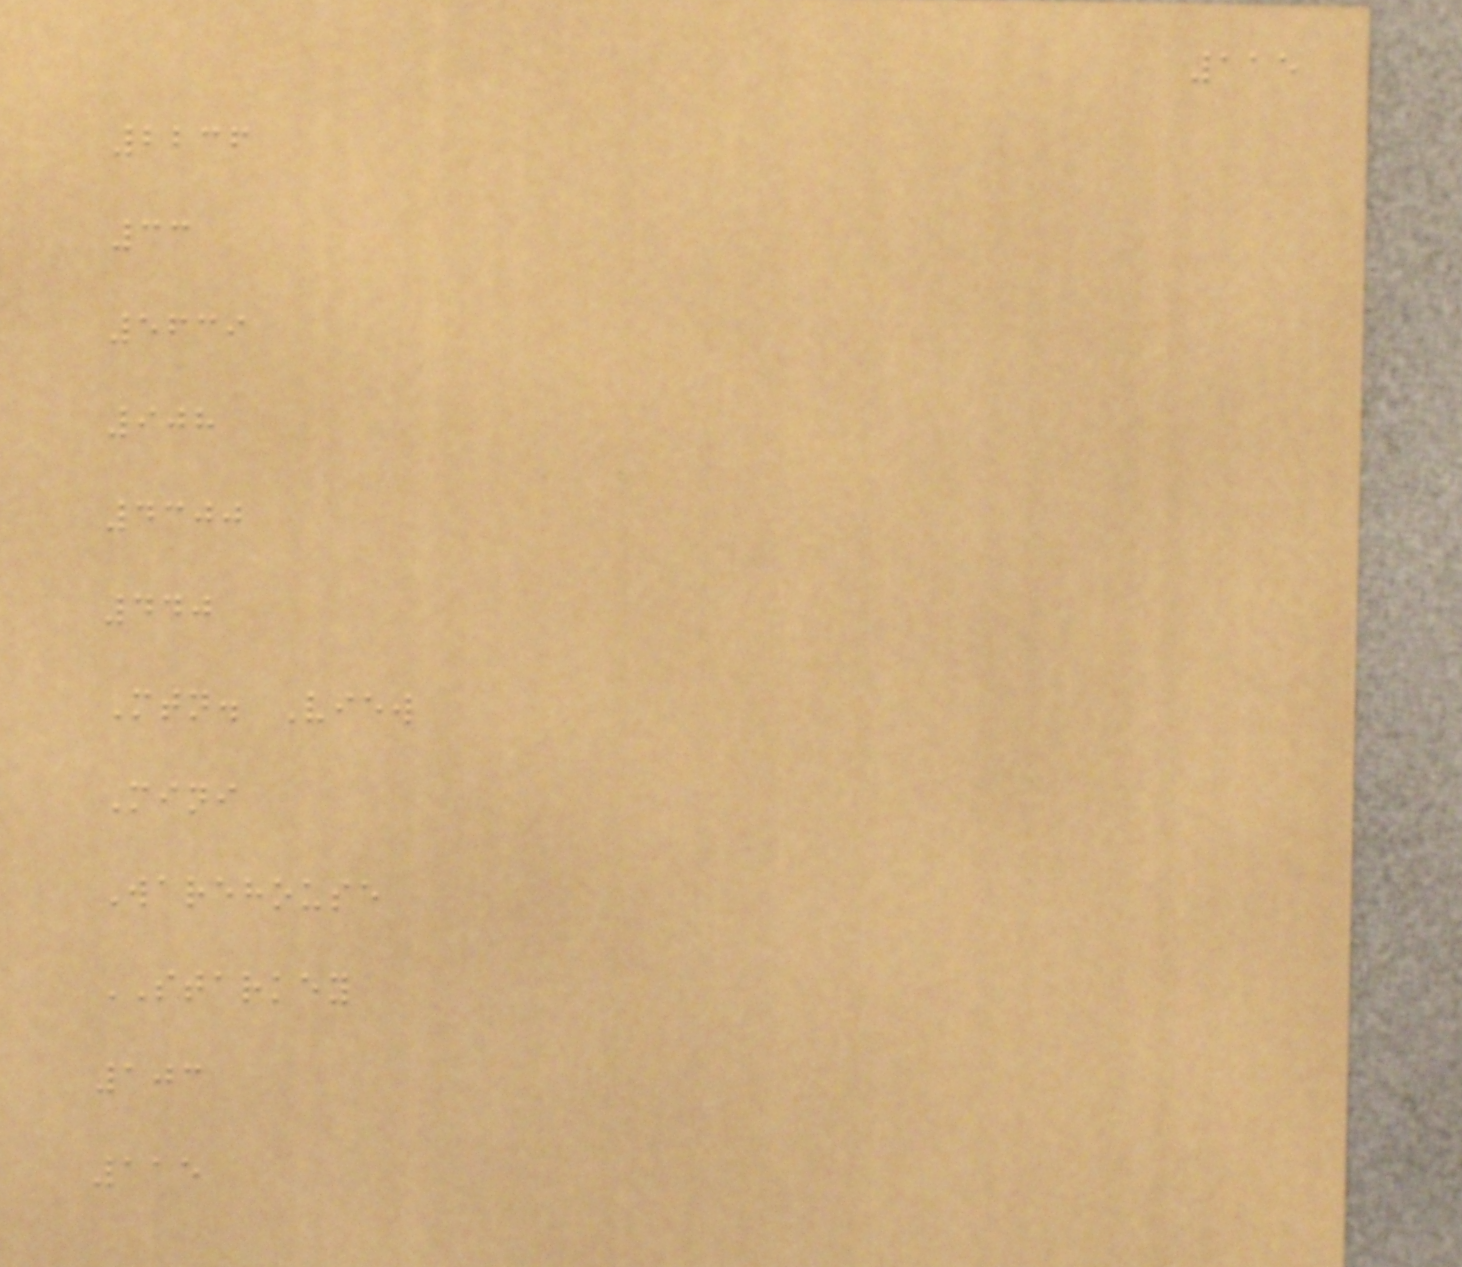115
2236
33
5639
908
4300
440
Mtn. View
Mini
Warehouse
STARKEY
103
115
